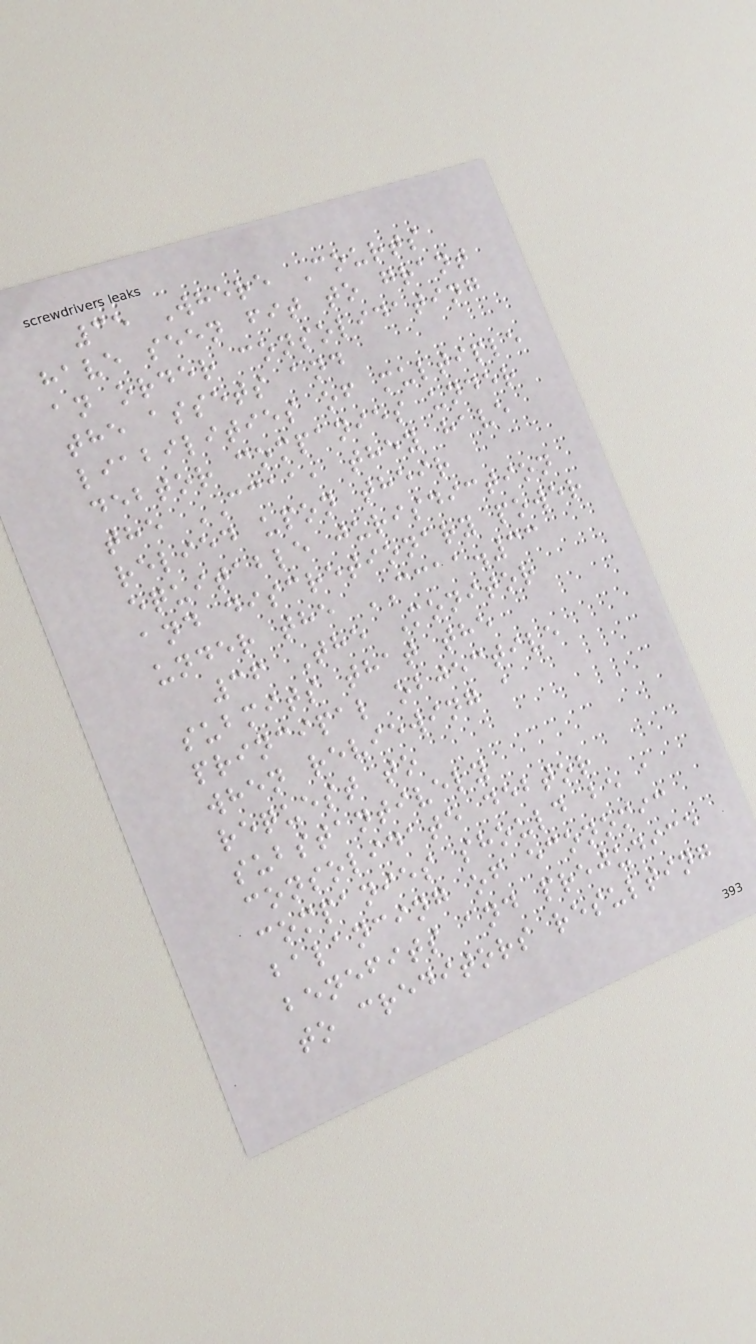35 Where Courts
have seen fit to grant
an order consolidating
the assets and
liabilities of multiple
debtor companies under
the CCAA, they have
relied upon their
equitable jurisdiction
and discretionary power
under the CCAA.33
36 The Monitor
submits that the
principal objective
when reviewing a
request to
substantively
consolidate debtor
companies should be a
balancing of economic
benefits and prejudice
to creditors resulting
